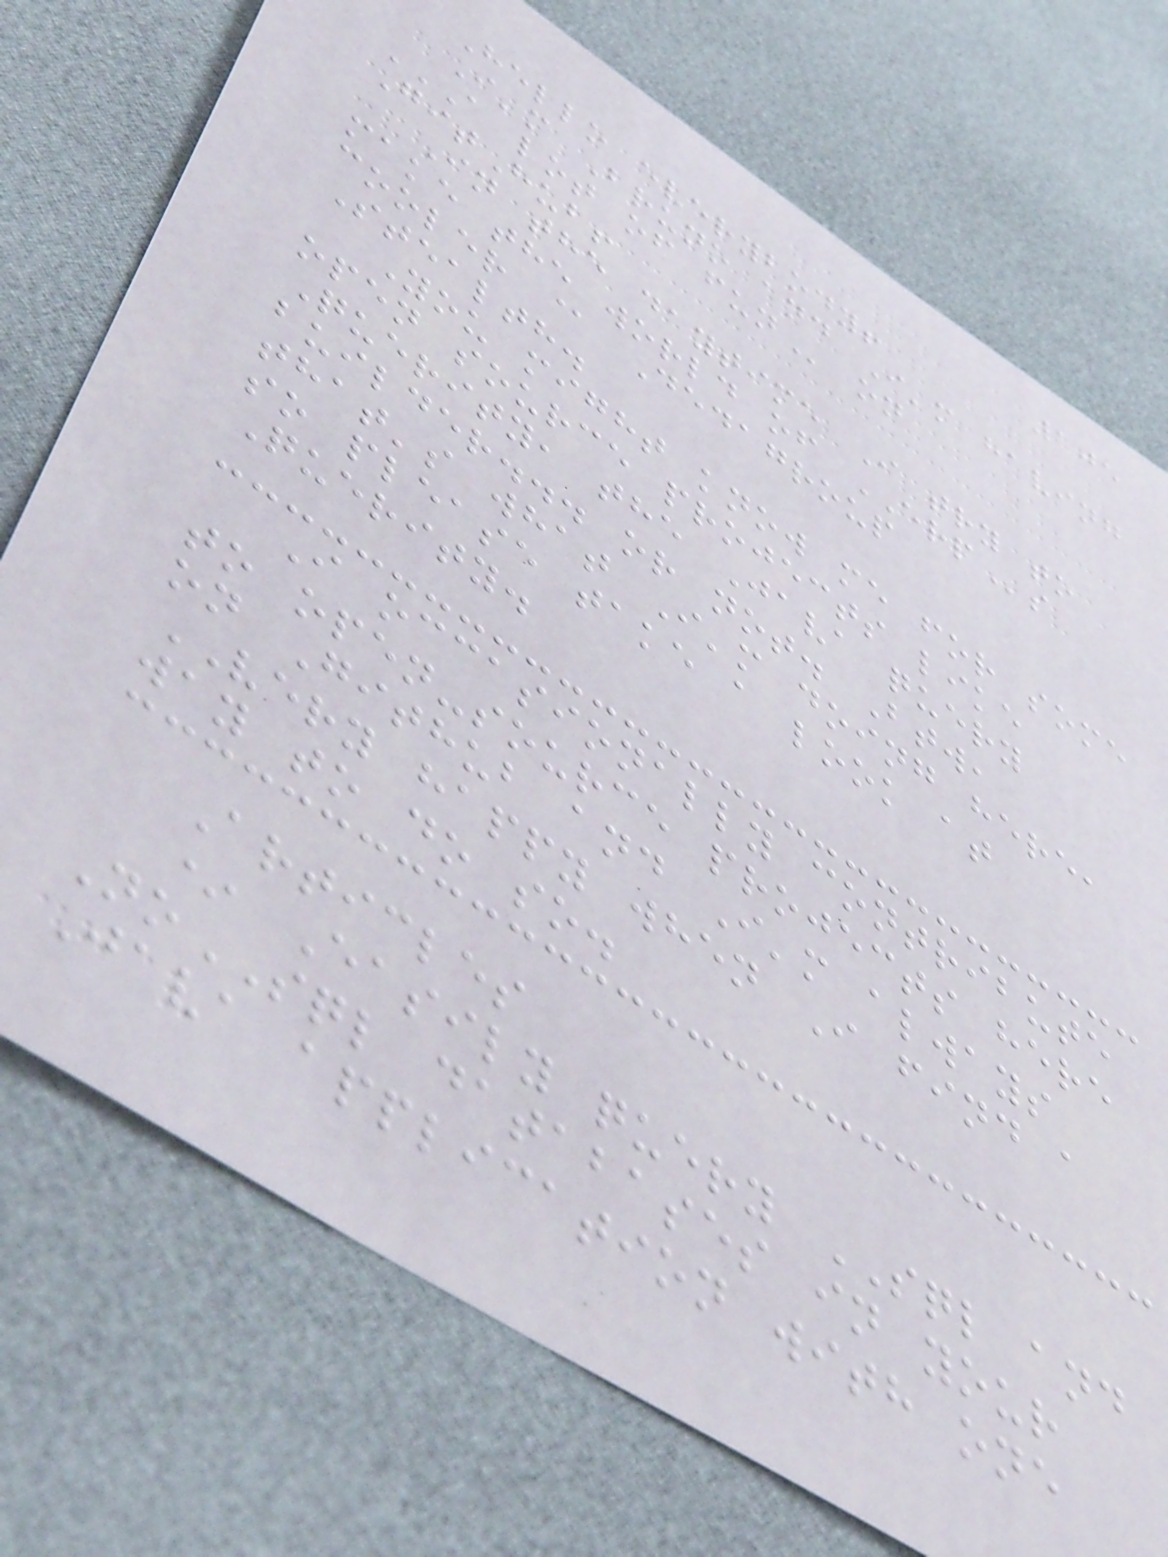105
Hello everybody!
I'm Bruno and I'm having
A LOT OF FUN on
GitHub!
In the daytime I try to
make the world of ERPs
cooler @ Dedagroup
Stealth.
You might know me for some
open source projects like
Querity, the Java query
builder... or not. Btw,
that's what I'm doing here,
so please take a look at
Querity.
I occasionally contribute
to open-source projects here
on Github and I'm always
VERY happy when I find a
way to do so.
Articles
* Easily query SQL and
NoSQL databases in your
Java application with one
